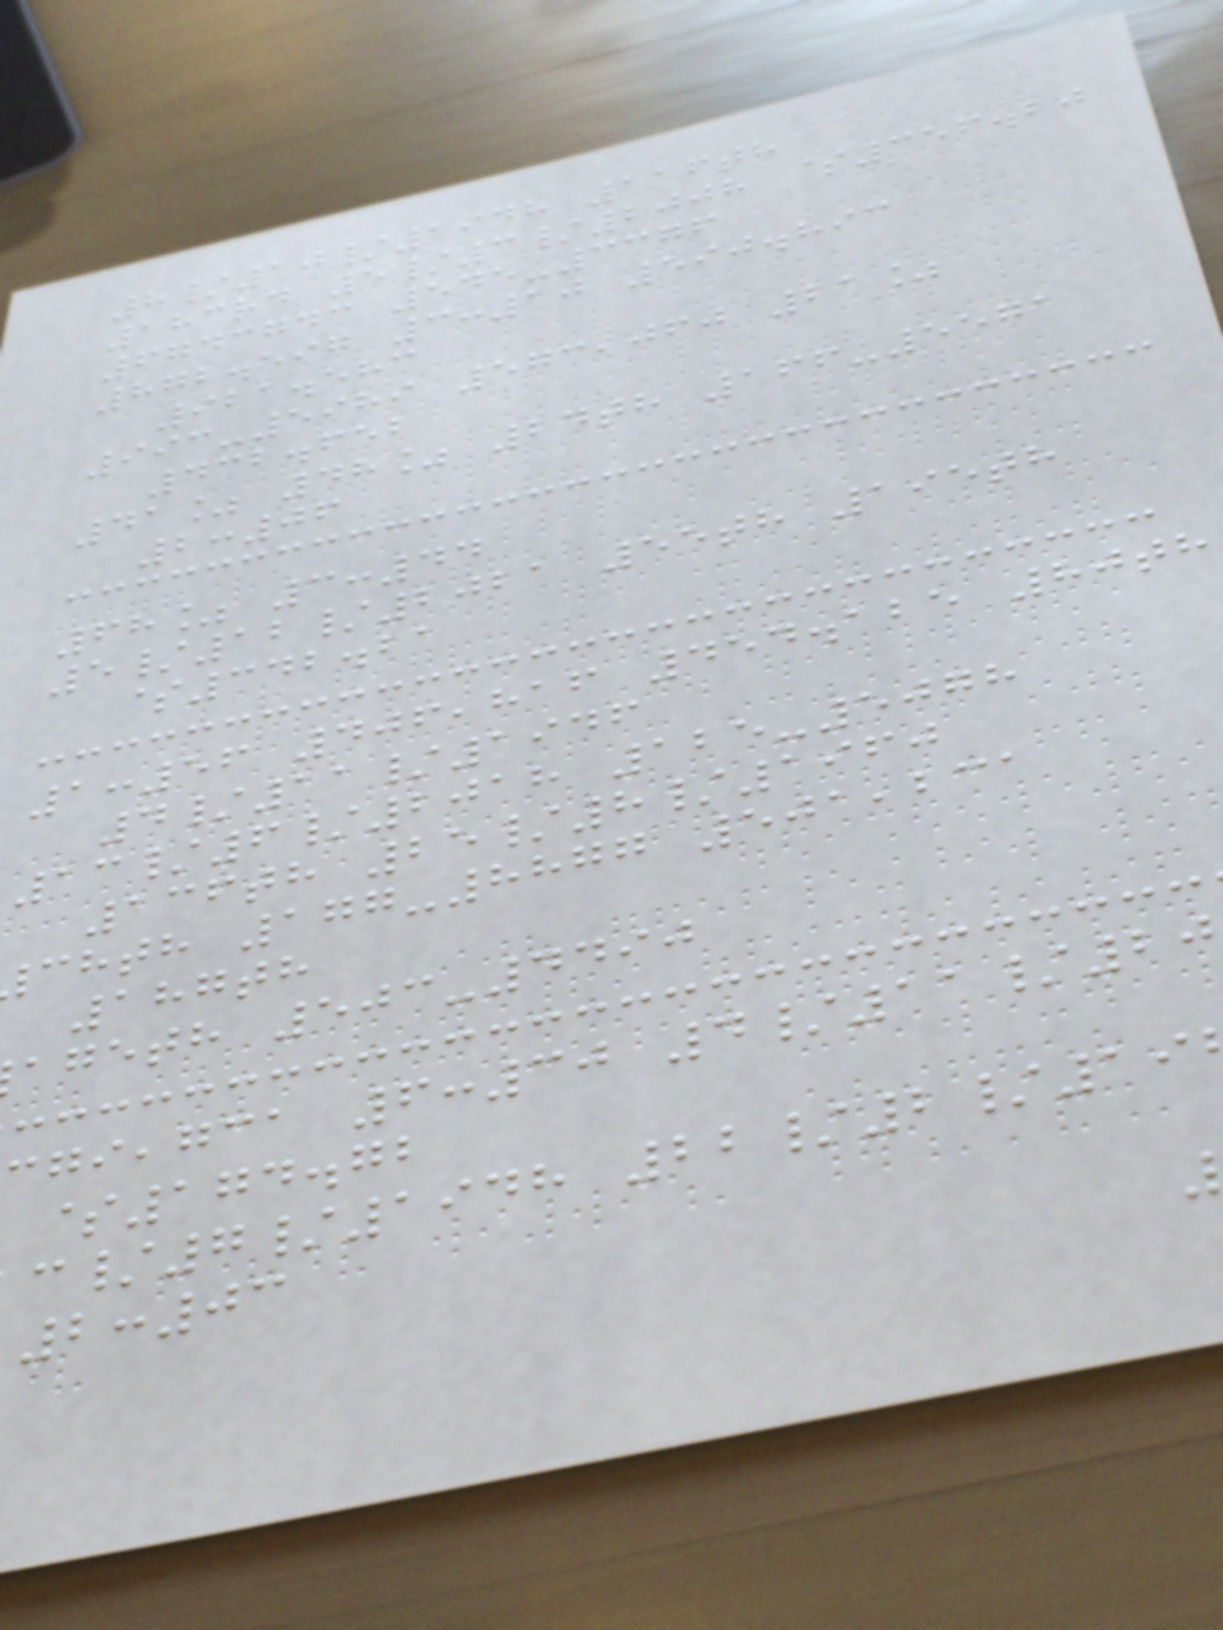8/10/1948 116th
183rd 5/3/2008 $356.20
6743743 545-3376
872.597 3:10 590.893
921.583
993-5989 573,060 21%
432.652
41% 48% 24th 166-5571
2:06
68% 3:44
5/12/2021 55th 195th
$342.21
1:56 406,816 454.125 80th
4/11/1946
13/6/2018 125-5078
136th 25/8/1960
chth 177-8877 501,231
187th
ageth 503-4490
,gca 6:30 4/11/20
$174.72
/7/1948 22/2/19
2:03
